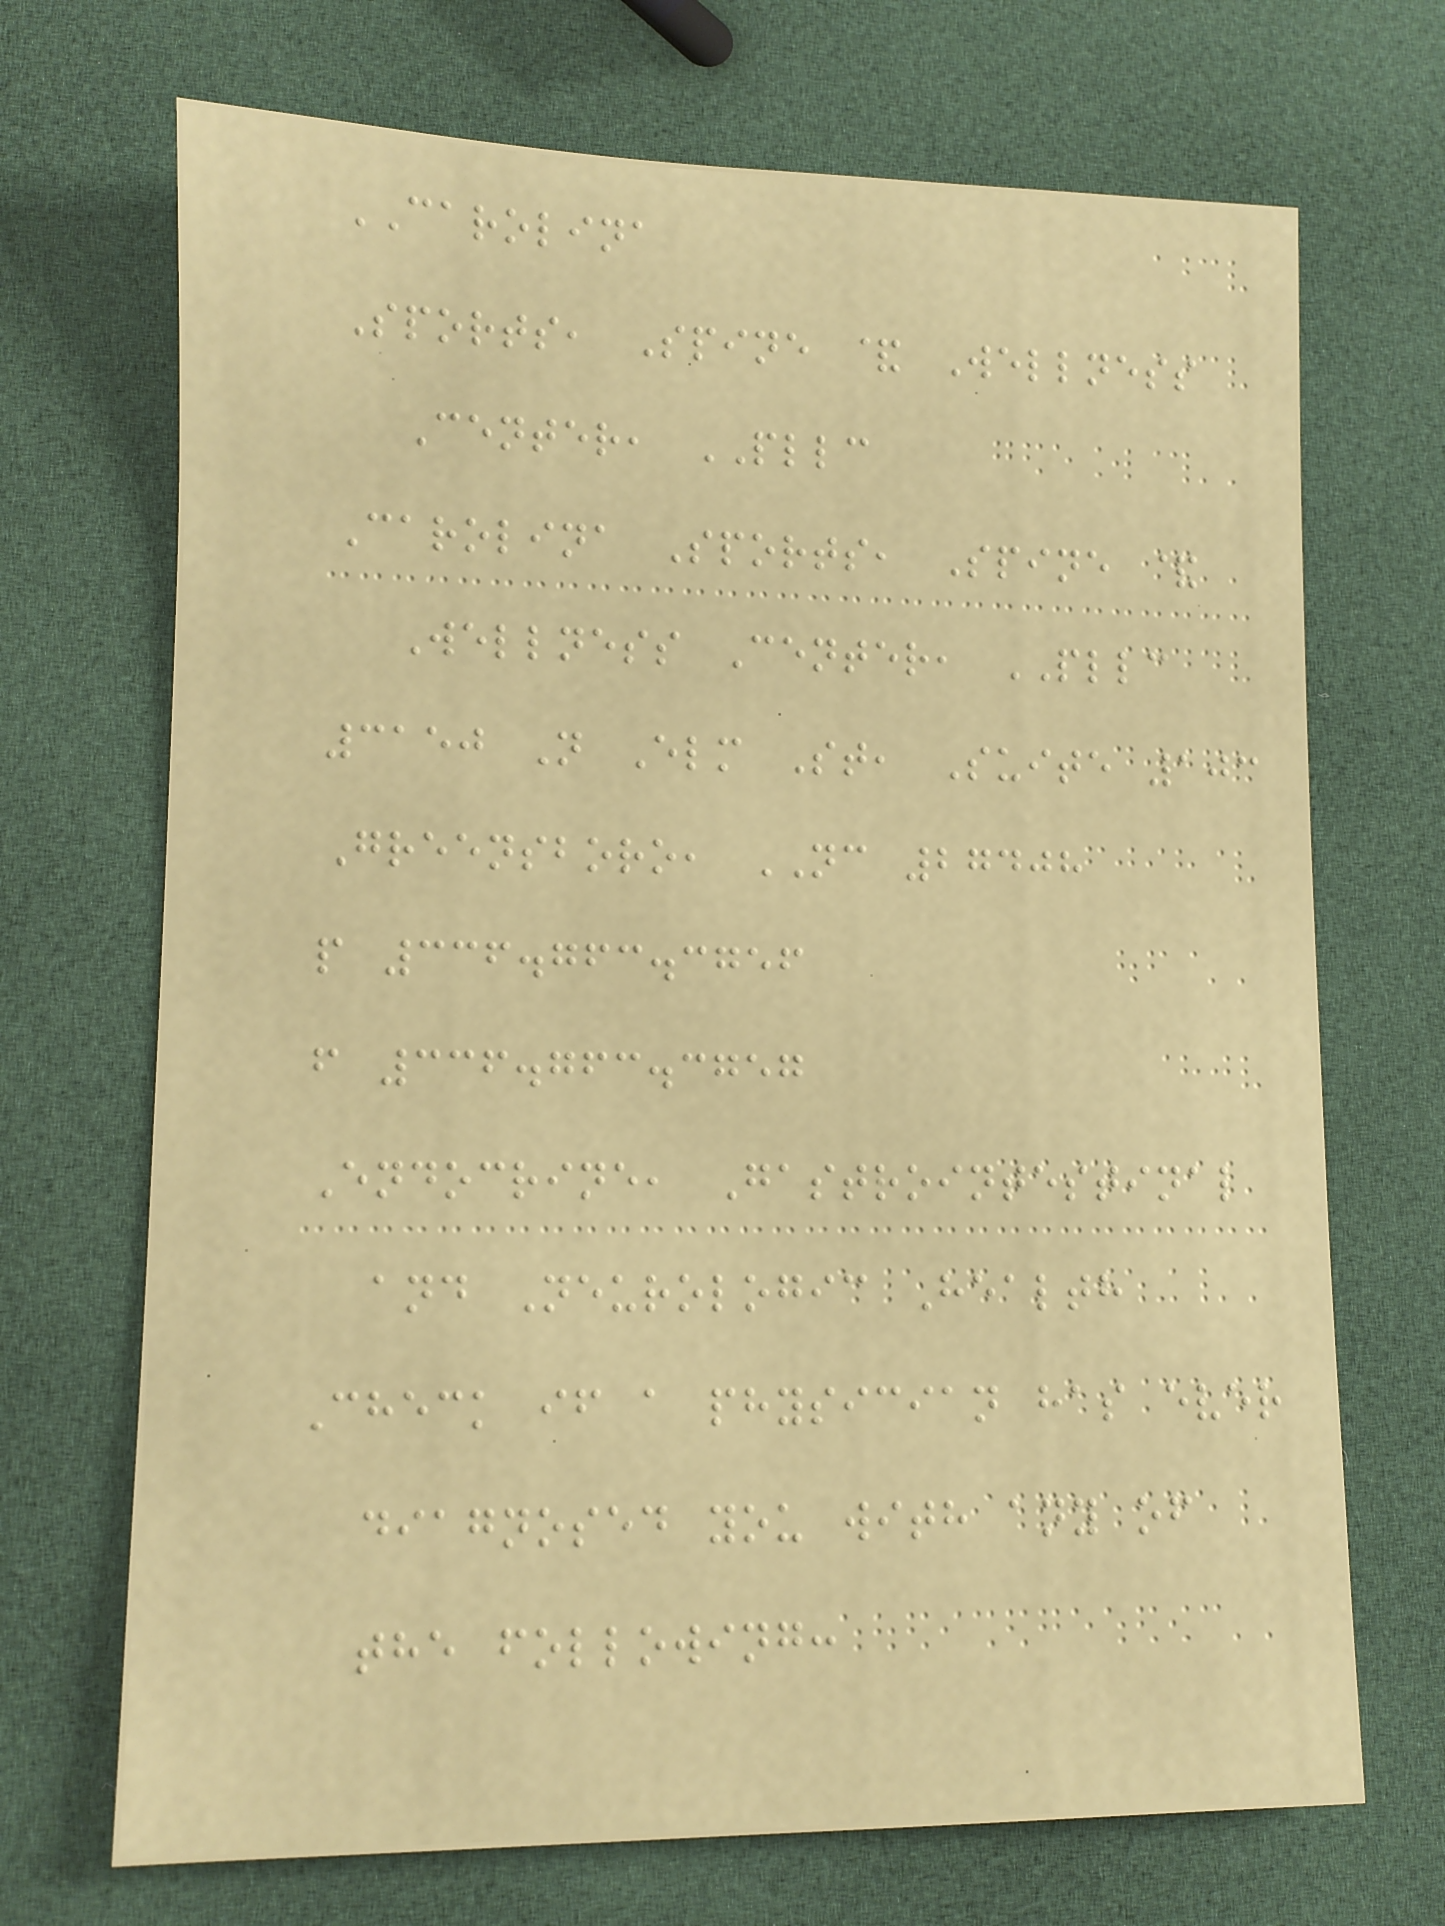CAROLINA
Sports, Spine & Wellness
Center, PLLC
Carolina Sports, Spine &
Wellness Center, PLLC
3150 N Elm St, Suite 103
Greensboro, NC 27408
p 336.763.3756
f 336.763.3757
Endocrine, Gastrointestinal
and Neurologic Health
Check if a physician has ever
diagnosed you with any of
the following:
